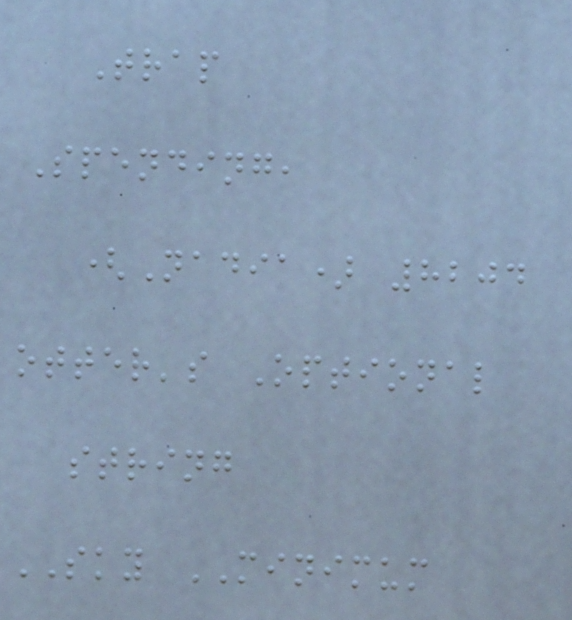Trap
Spending,
(Nadia) 8204
otter's Optional
string
SKY MINIMUM
